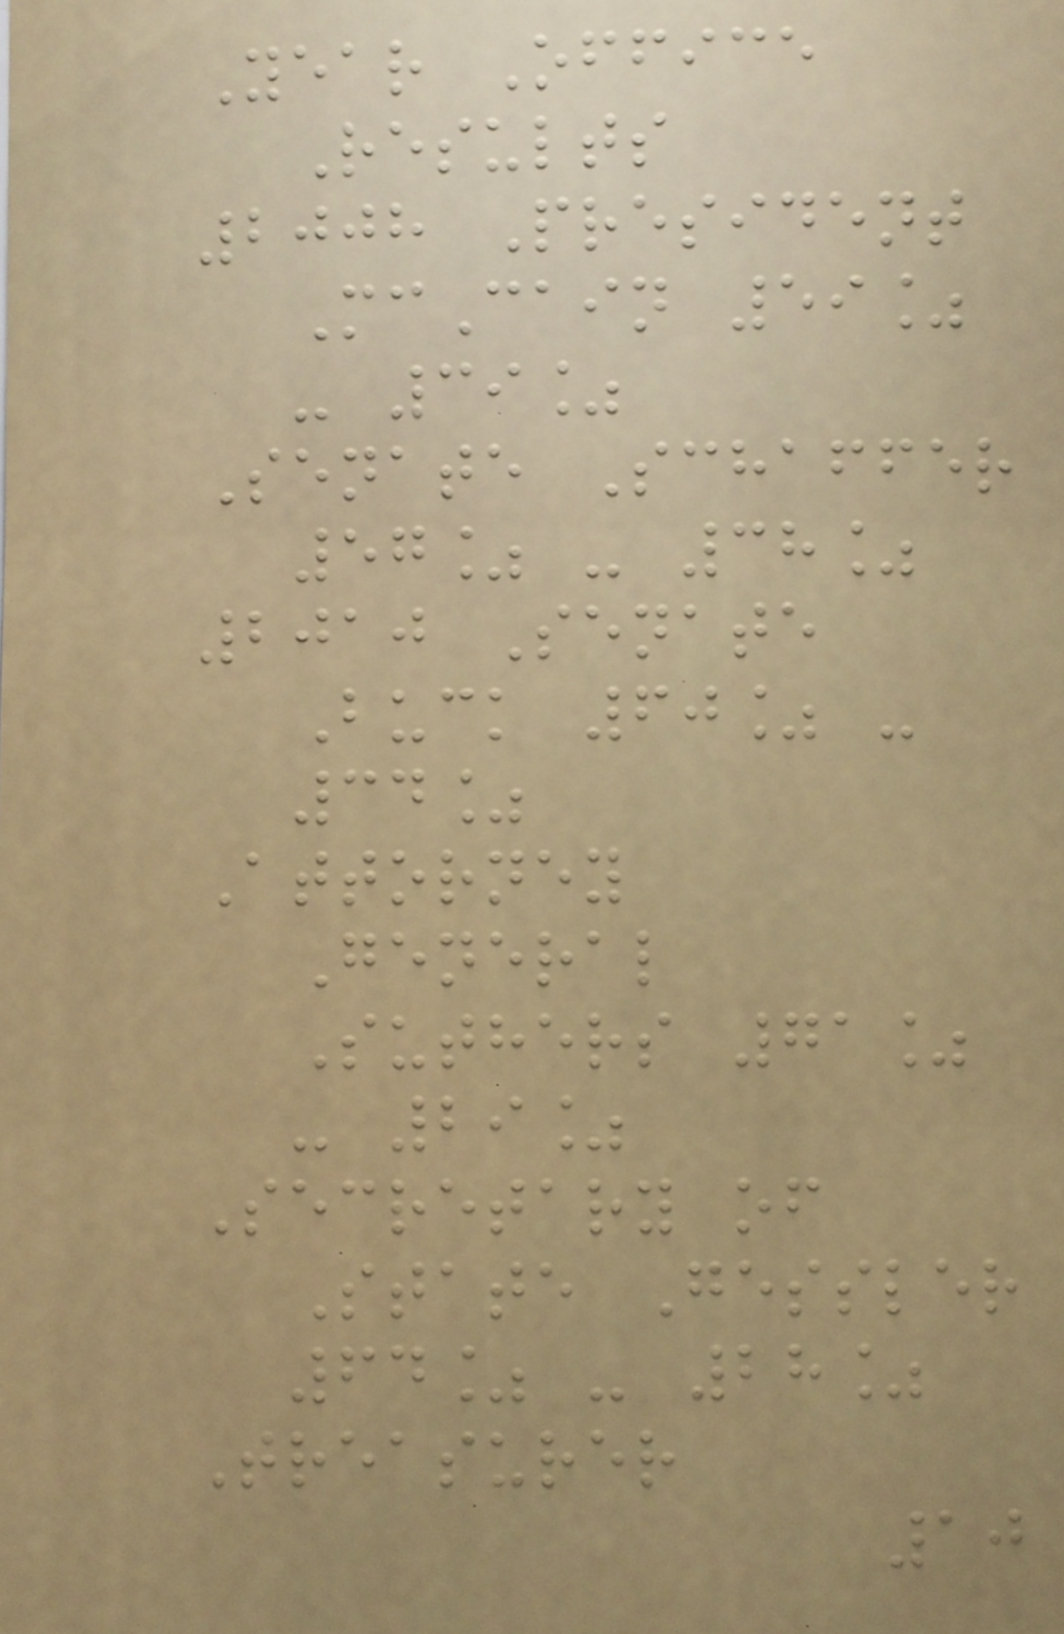Year Office
Results
2008 President
McCain 59%
- 39%
Senate Schaffer
57% - 38%
2010 Senate
Buck 60% -
34%
Attorney
General
Suthers 71%
- 29%
Secretary of
State Gessler
64% - 28%
Treasurer
10
